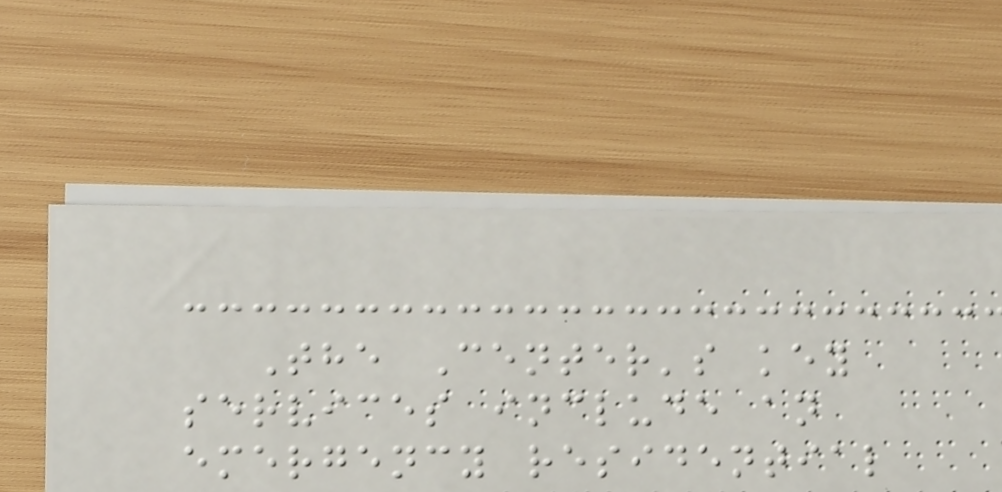The Center's key
services include an
emergency residential
